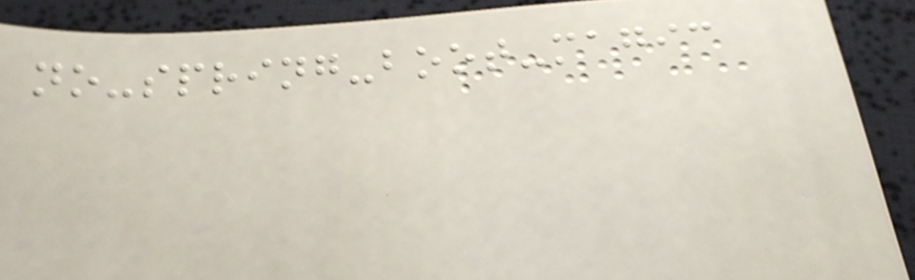no-spring-boot-magic
